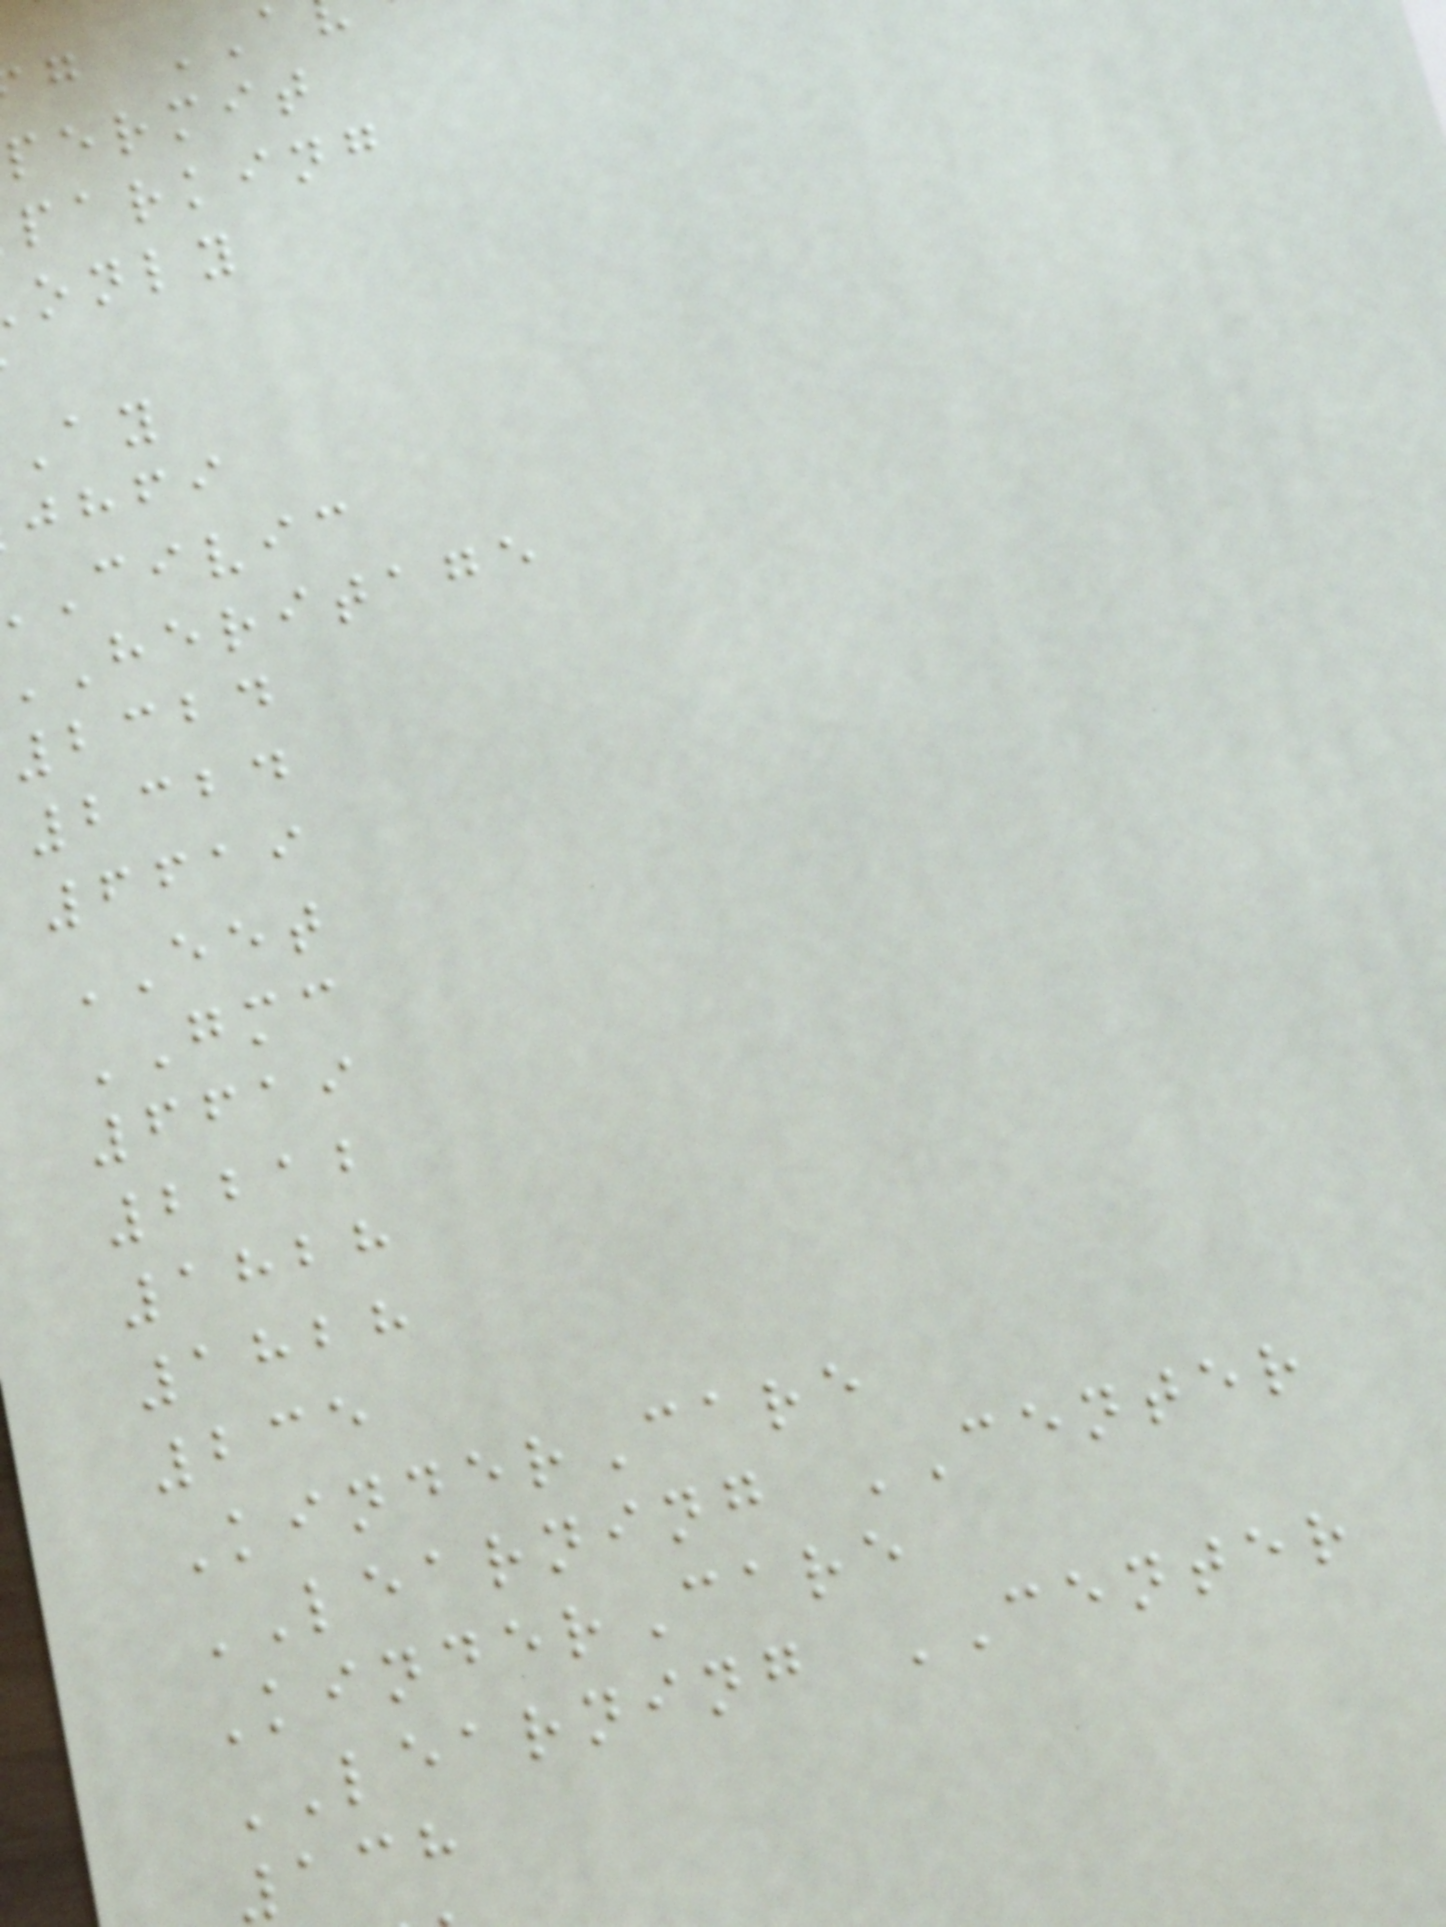permit
parking
only
jhfi
civic
heritage
2324
2324
6619
EET
GMC
6619
2212
1828
1828
235
KinderCare
LEARNING CENTER
KinderCare
LEARNING CENTER
138
